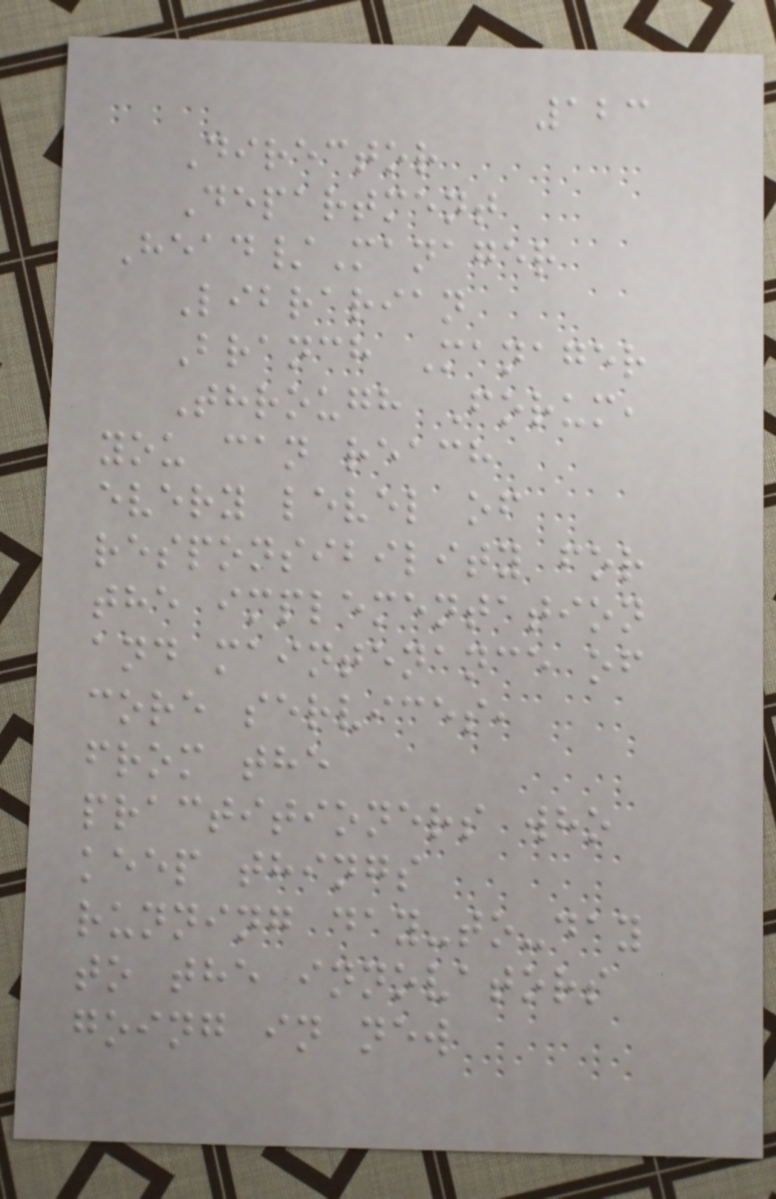123
Director
Department
Head/Manager
Librarian
Branch Manager
Through Forum,
you can reach
every level of
responsibility for
the implementation
and maintenance of
core services,
from the
practitioners who
keep things
running day-to-day
to the innovators
going in new
